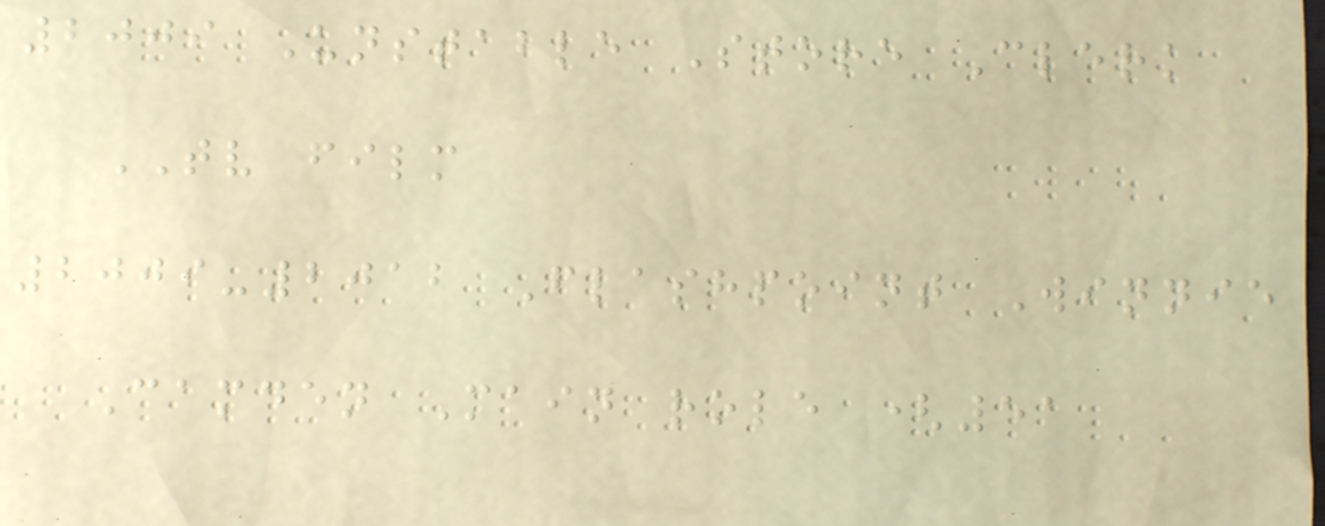2009 Unstable Store Clerk
TV film
2009-2012 Flashpoint Winnie
Camden Main role (51
